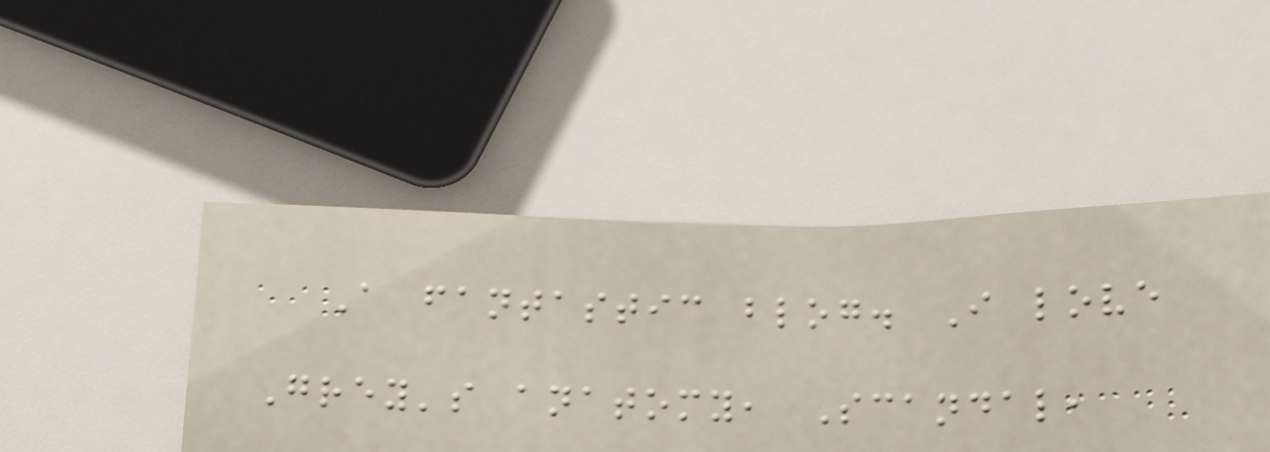A fantastic blog. I love
Grey's anatomy, Scandal,
